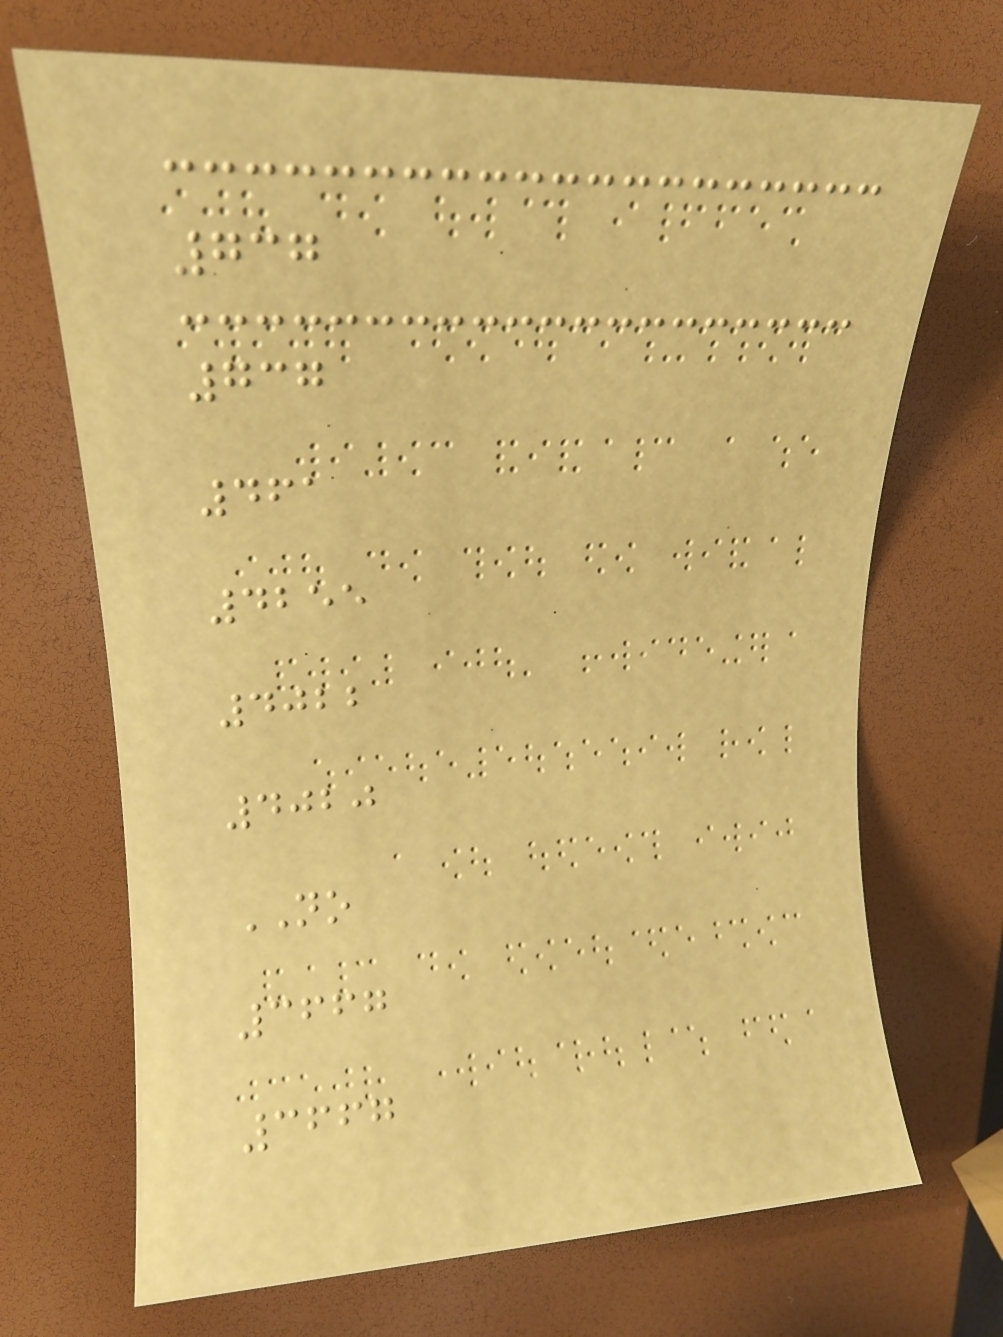737
737
461
4255
4022
4020
NO
3667
3667
